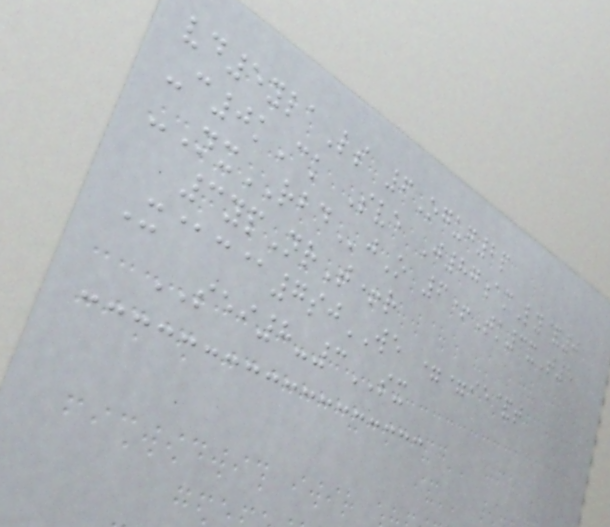vd5ylaLs 6Ogug2p
-c0kCk Sve J87amLy&0
-NxRBDjO 6+Tk3xT5
3ypNrT+r
X@c@7sjWE ==ie&t
SEI8-3SX
